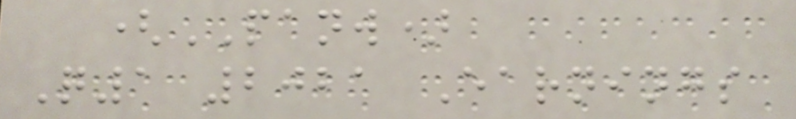(PANW)
Q1 2021 Earnings
